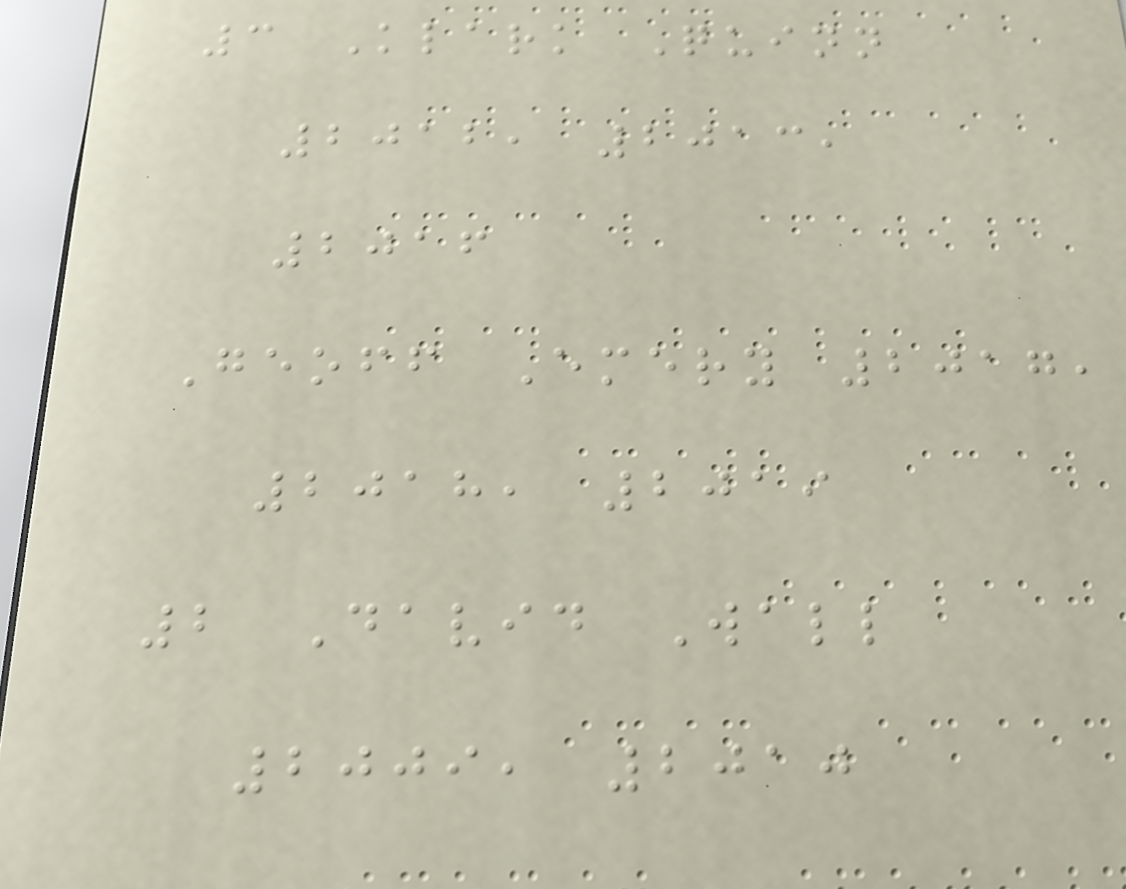3 Klark Quinn
2012, 2013,
2016
Geoff Emery 2017,
2018, 2019
2 David Wall
2009, 2010
